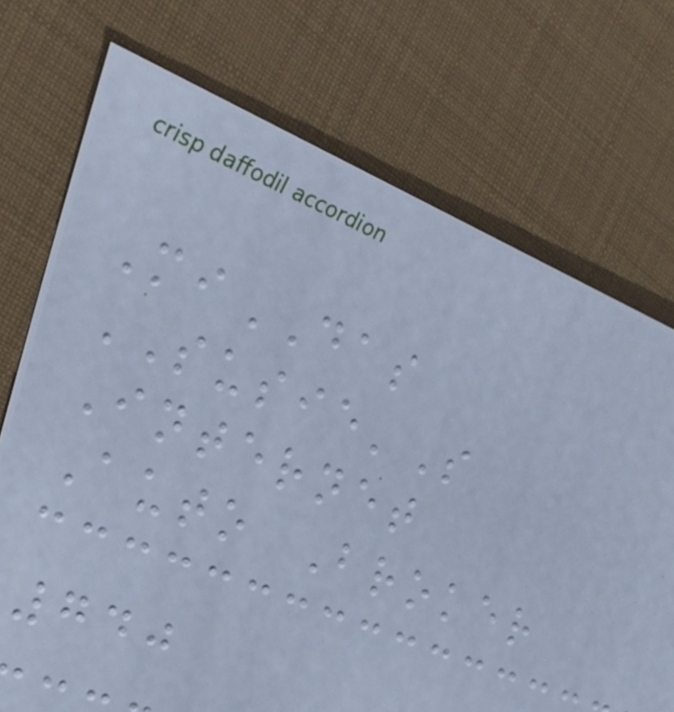MiDAS
SUSIE'S
Internet
Auto Broker
740
